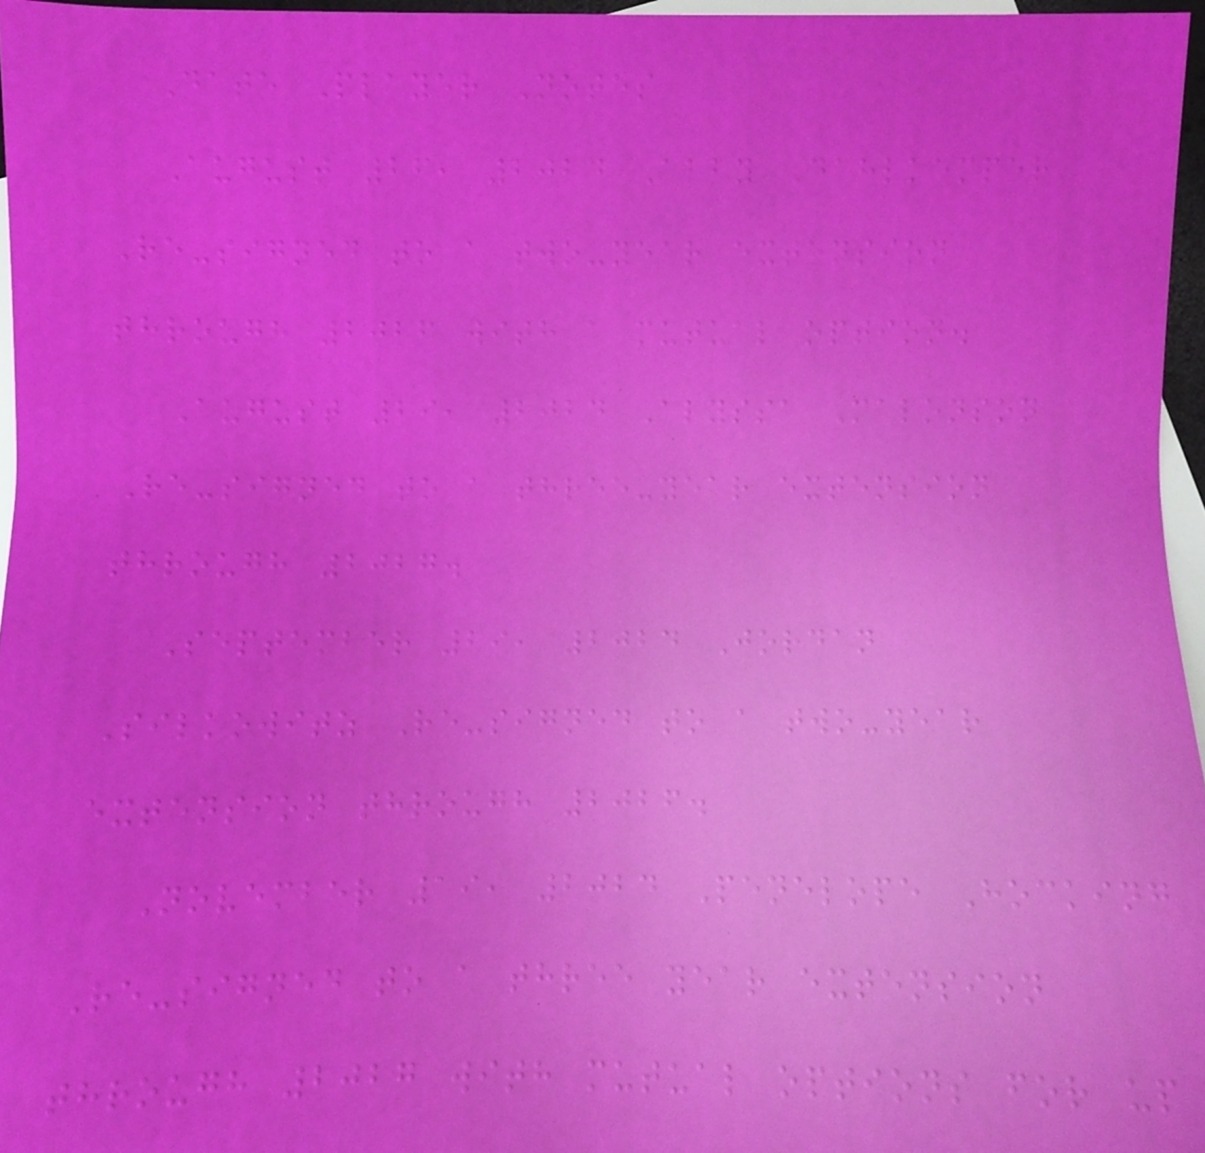Date Player Notes
August 26, 2024 Abby Dahlkemper
Re-signed to a two-year extension
through 2026 with a mutual option.
August 29, 2024 Alyssa Malonson
Re-signed to a three-year extension
through 2027.
September 29, 2024 Jordan
Silkowitz Re-signed to a two-year
extension through 2026.
November 19, 2024 Penelope Hocking
Re-signed to a three year extension
through 2027 with mutual options for up
